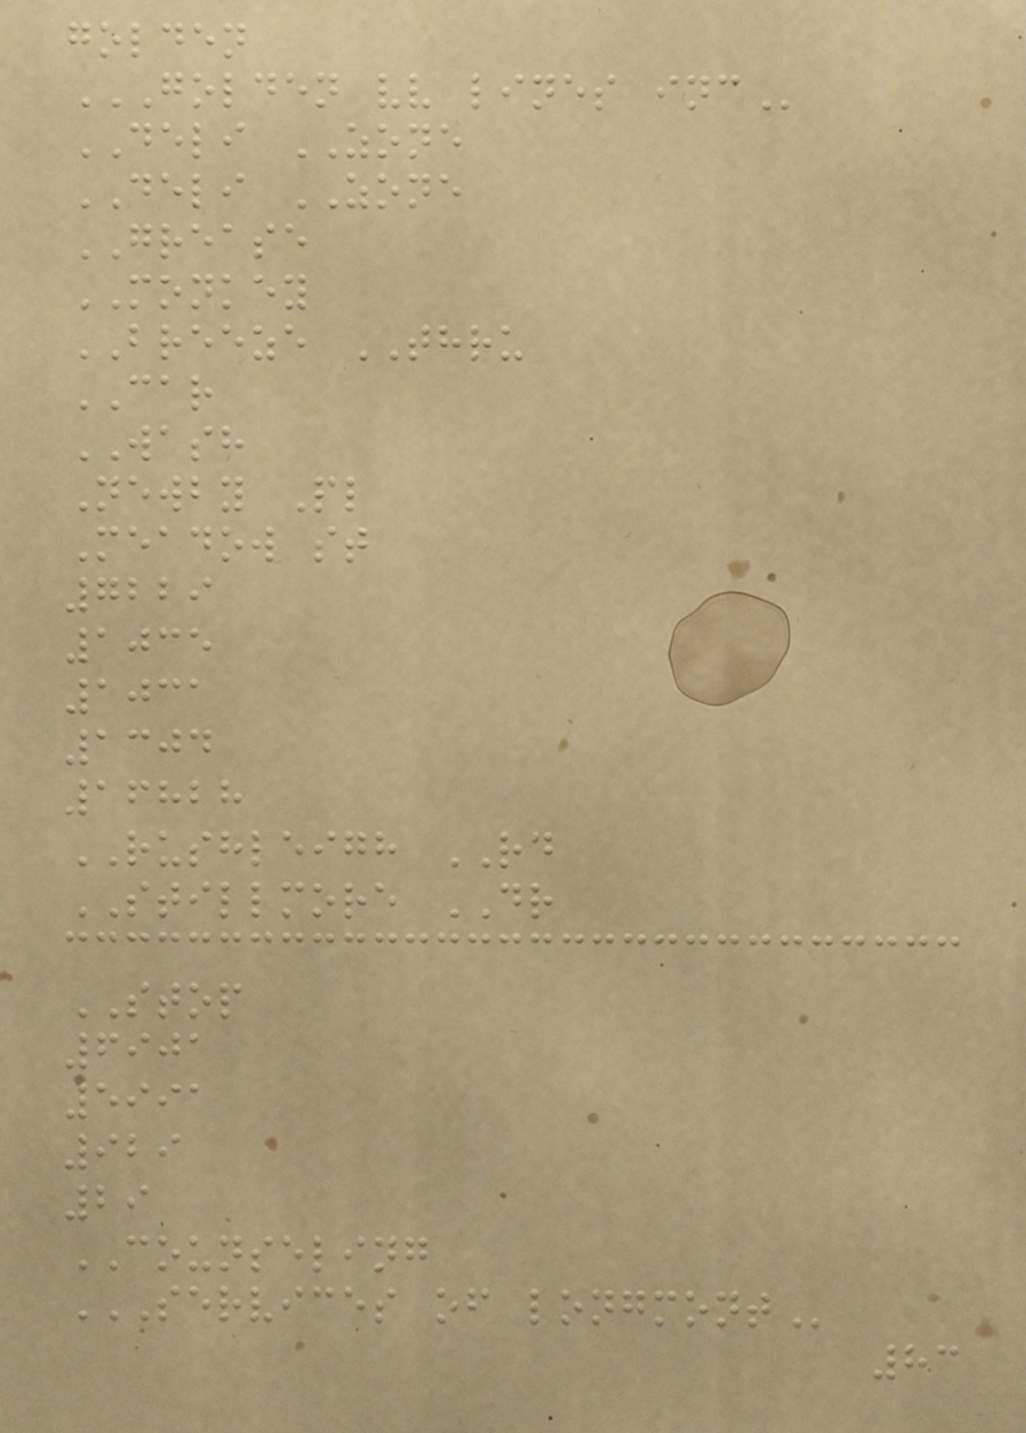golden
GOLDEN VV LINES INC
DELI ZONE
DELI ZONE
GREASE
MONKEY
BREEZE THRU
CAR
WASH
Newby Pl
Meadow st
7229
1035
1031
1304
16828
RUSHLEIGH RD
STILLMORE DR
STOP
6901
5991
929
29
COUNSELING
SERVICES OF LONGMONT
83
